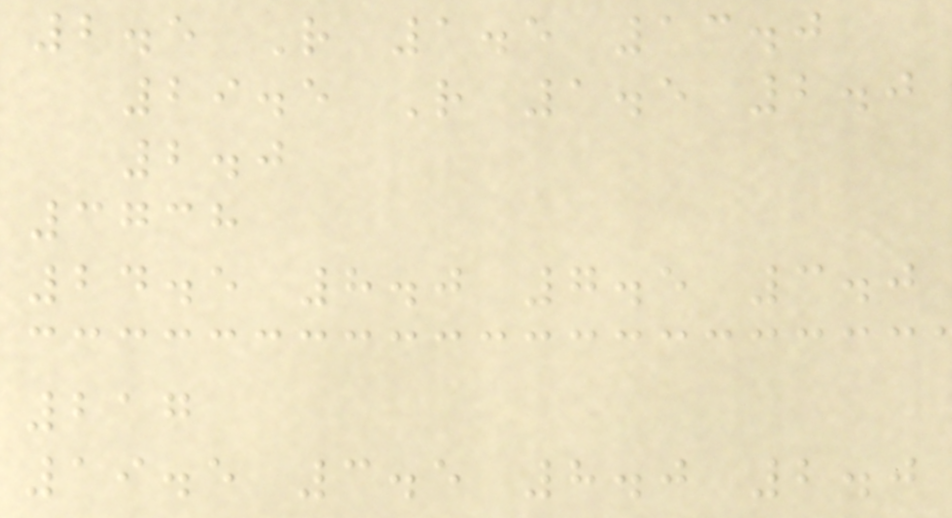2.5 R 1.5 13.0
29.5 R 1.5 2.0
2.0
3738
24.5 8.0 7.5 3.0
217
19.5 3.5 8.0 2.0
